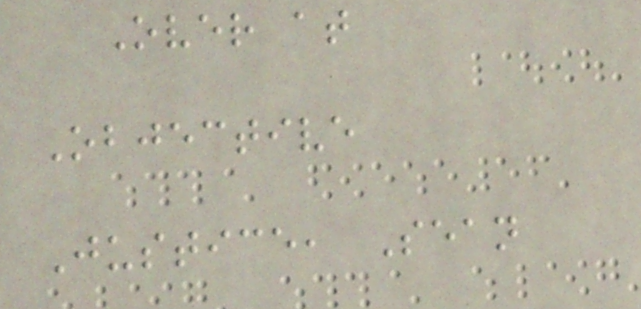Over at
Objective
Justice, Sean
